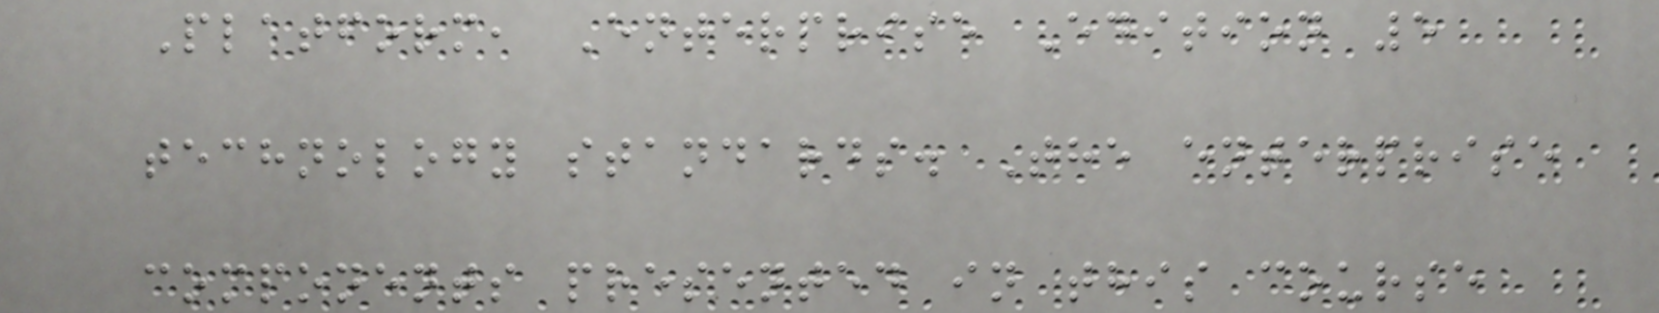Platform, Enterprise Edition 5
technology standards. The enterprise
components presented in this course
